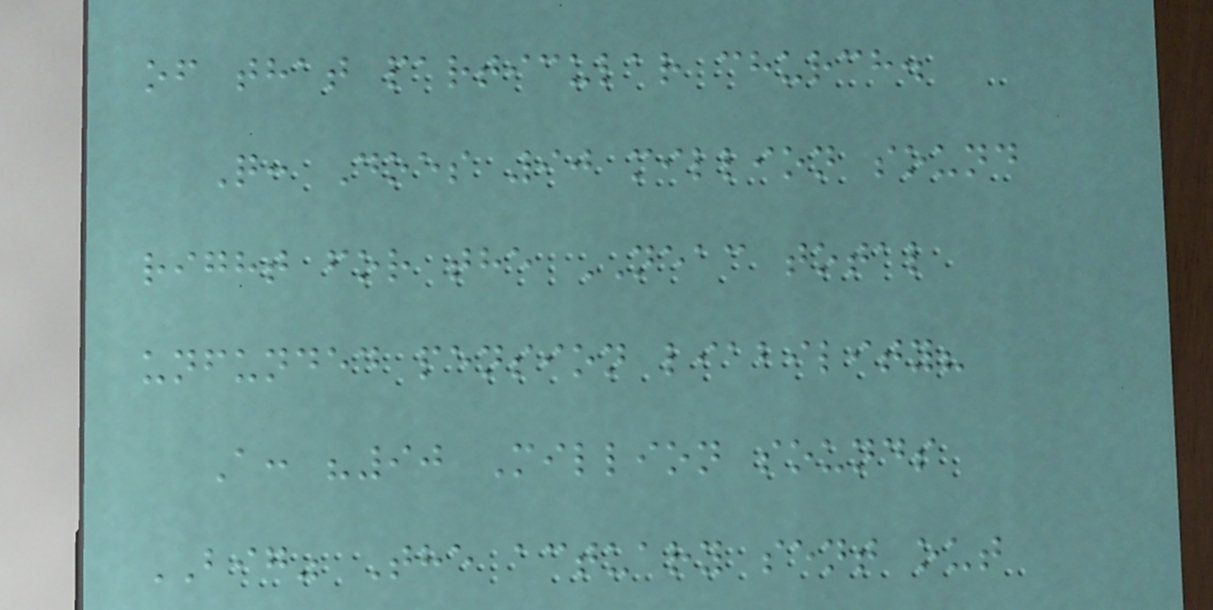of that particular church.
Q: Does 90 million sound
right for the NEAC total
unfunded pension liability?
A: "90 Million sounds
BIG" The actuary sent out
